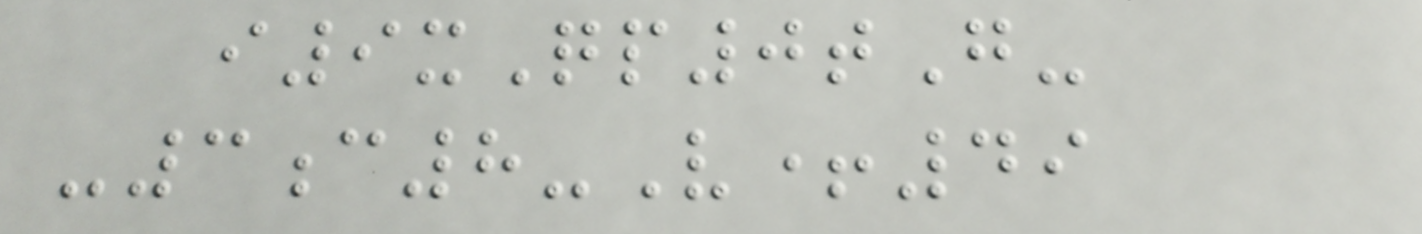i9xQp0tG-
-3c8-V+49
